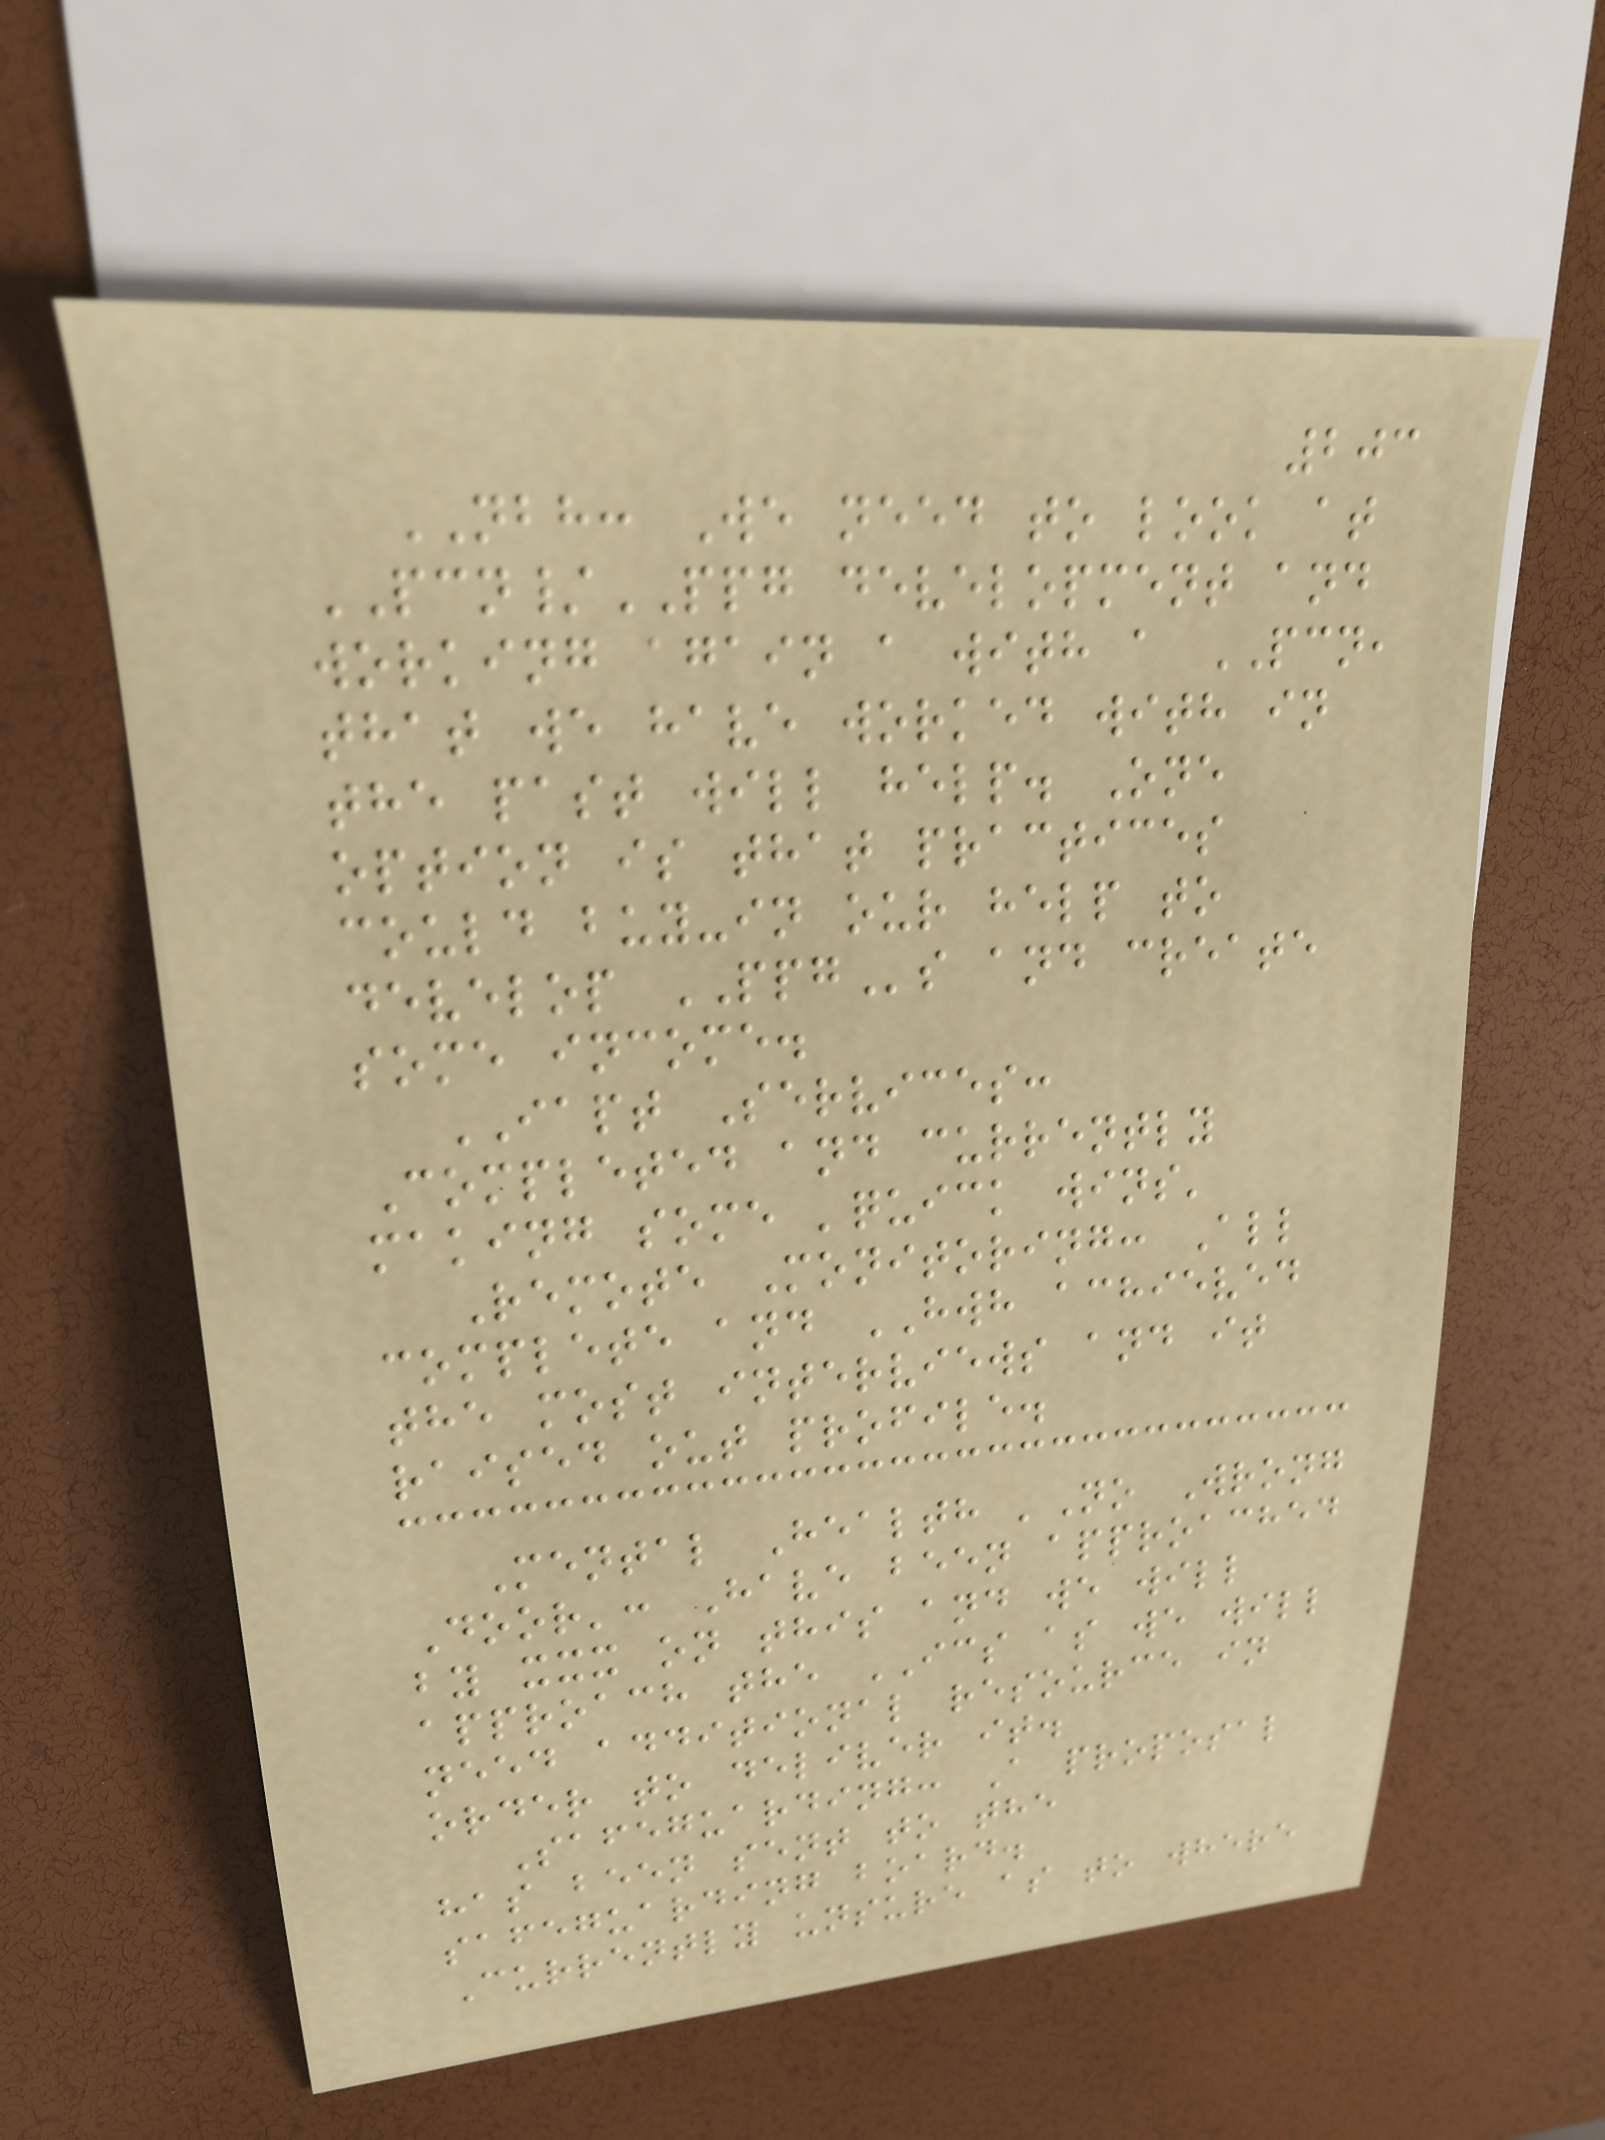203
NBH: We need to look at
PCN/PPG development and
working again a with a PCN,
that we have worked with in
the past will help. One
option is that practices
could buy-in our help to
develop PPGs and create
some income.
IAPT Services:
Completed and currently
making some 'quick wins'
Remote Monitoring: All
complete and HWH achieved
the most interviews and it
raised out profile.
Mental Health 'No Wrong
Door': Have been approached
by xxx on this and we will
approach the ICS as we will
need additional resource in
order to deliver it.
Safeguarding: A proposal
has been sent to the
safeguarding board.
Currently unsure as to where
